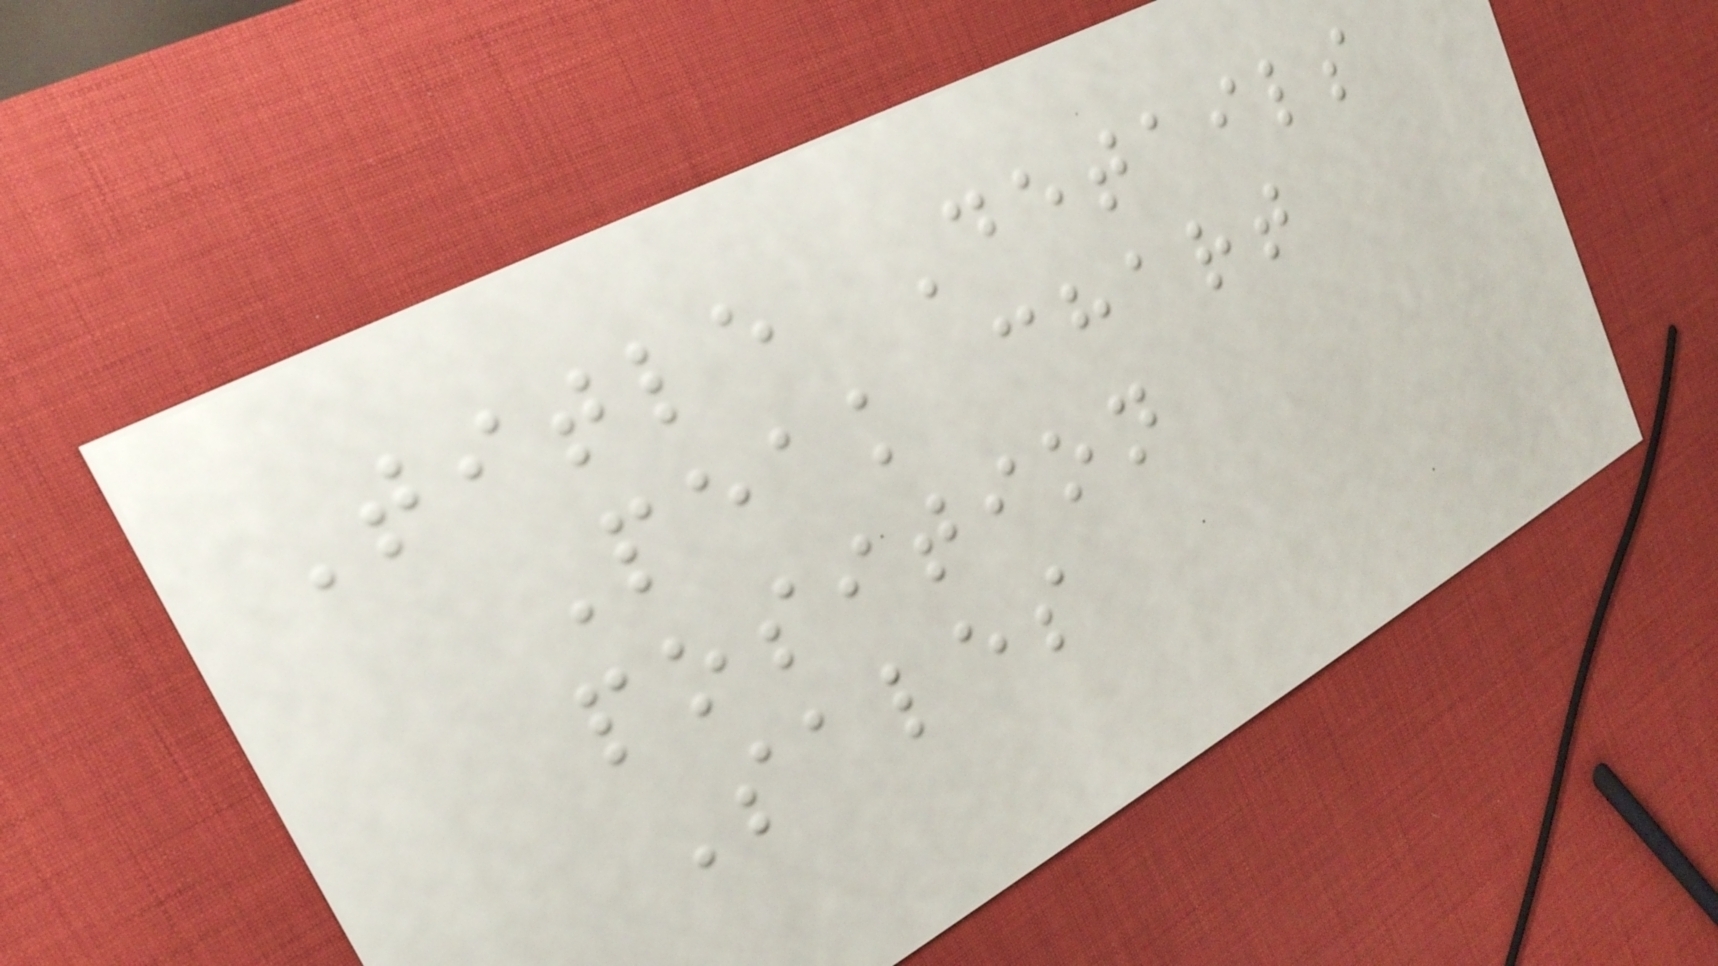Title Details
Peak chart
position
Sales
